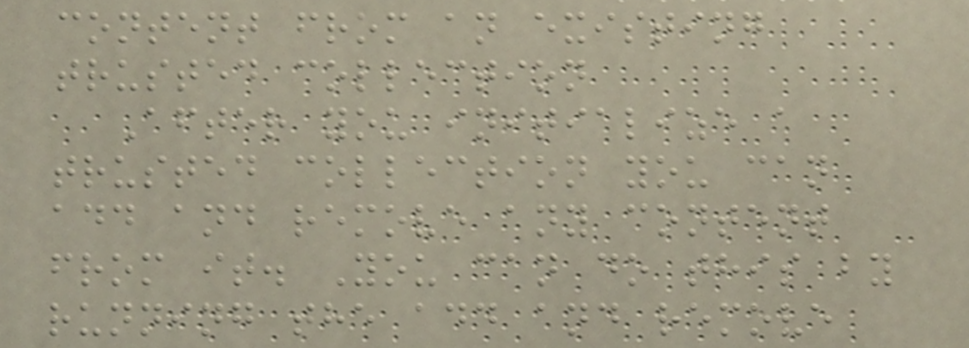content from an existing
trusted collection
After you initialize a
trusted collection you can
add and remove any content
from it. You can do this by
running the add and remove
